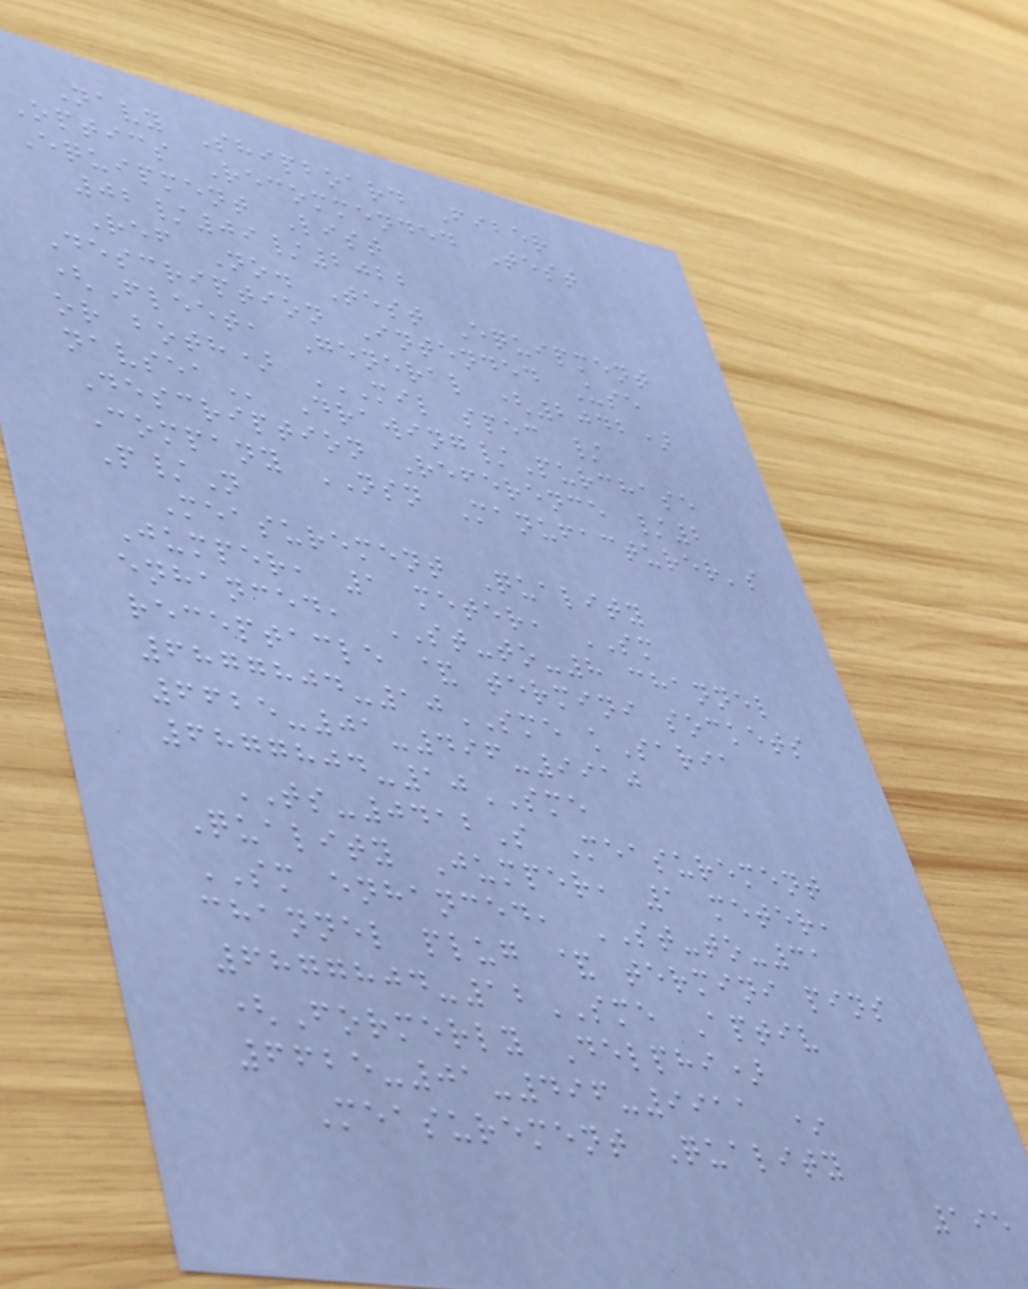Navy Shipboard Fiber
Optics Recommended Test
Equipment List
02/09/2022
Ref No. Test Equipment
Description Intended Use
(Fleet, General (2042)
or both) MIL SPEC /
NAVSEA Drawing/Purchase
Description Reference /2
Company NSN Manufacturer's
P/N
Measurement Quality
Jumper, 1 meter, SM
enhanced, ST-to-8 channel
receptacle & termini sockets
6877804-10SME kSaria
6625-01-496-9910
6877804-10SME
TS-0412S Measurement
Quality Jumper, 1 meter,
SM enhanced, ST-to-31
channel plug & termini pins
6877804-12SME Aptiv
(Formerly Delphi)
6625-01-496-9911 *
Measurement Quality
195
